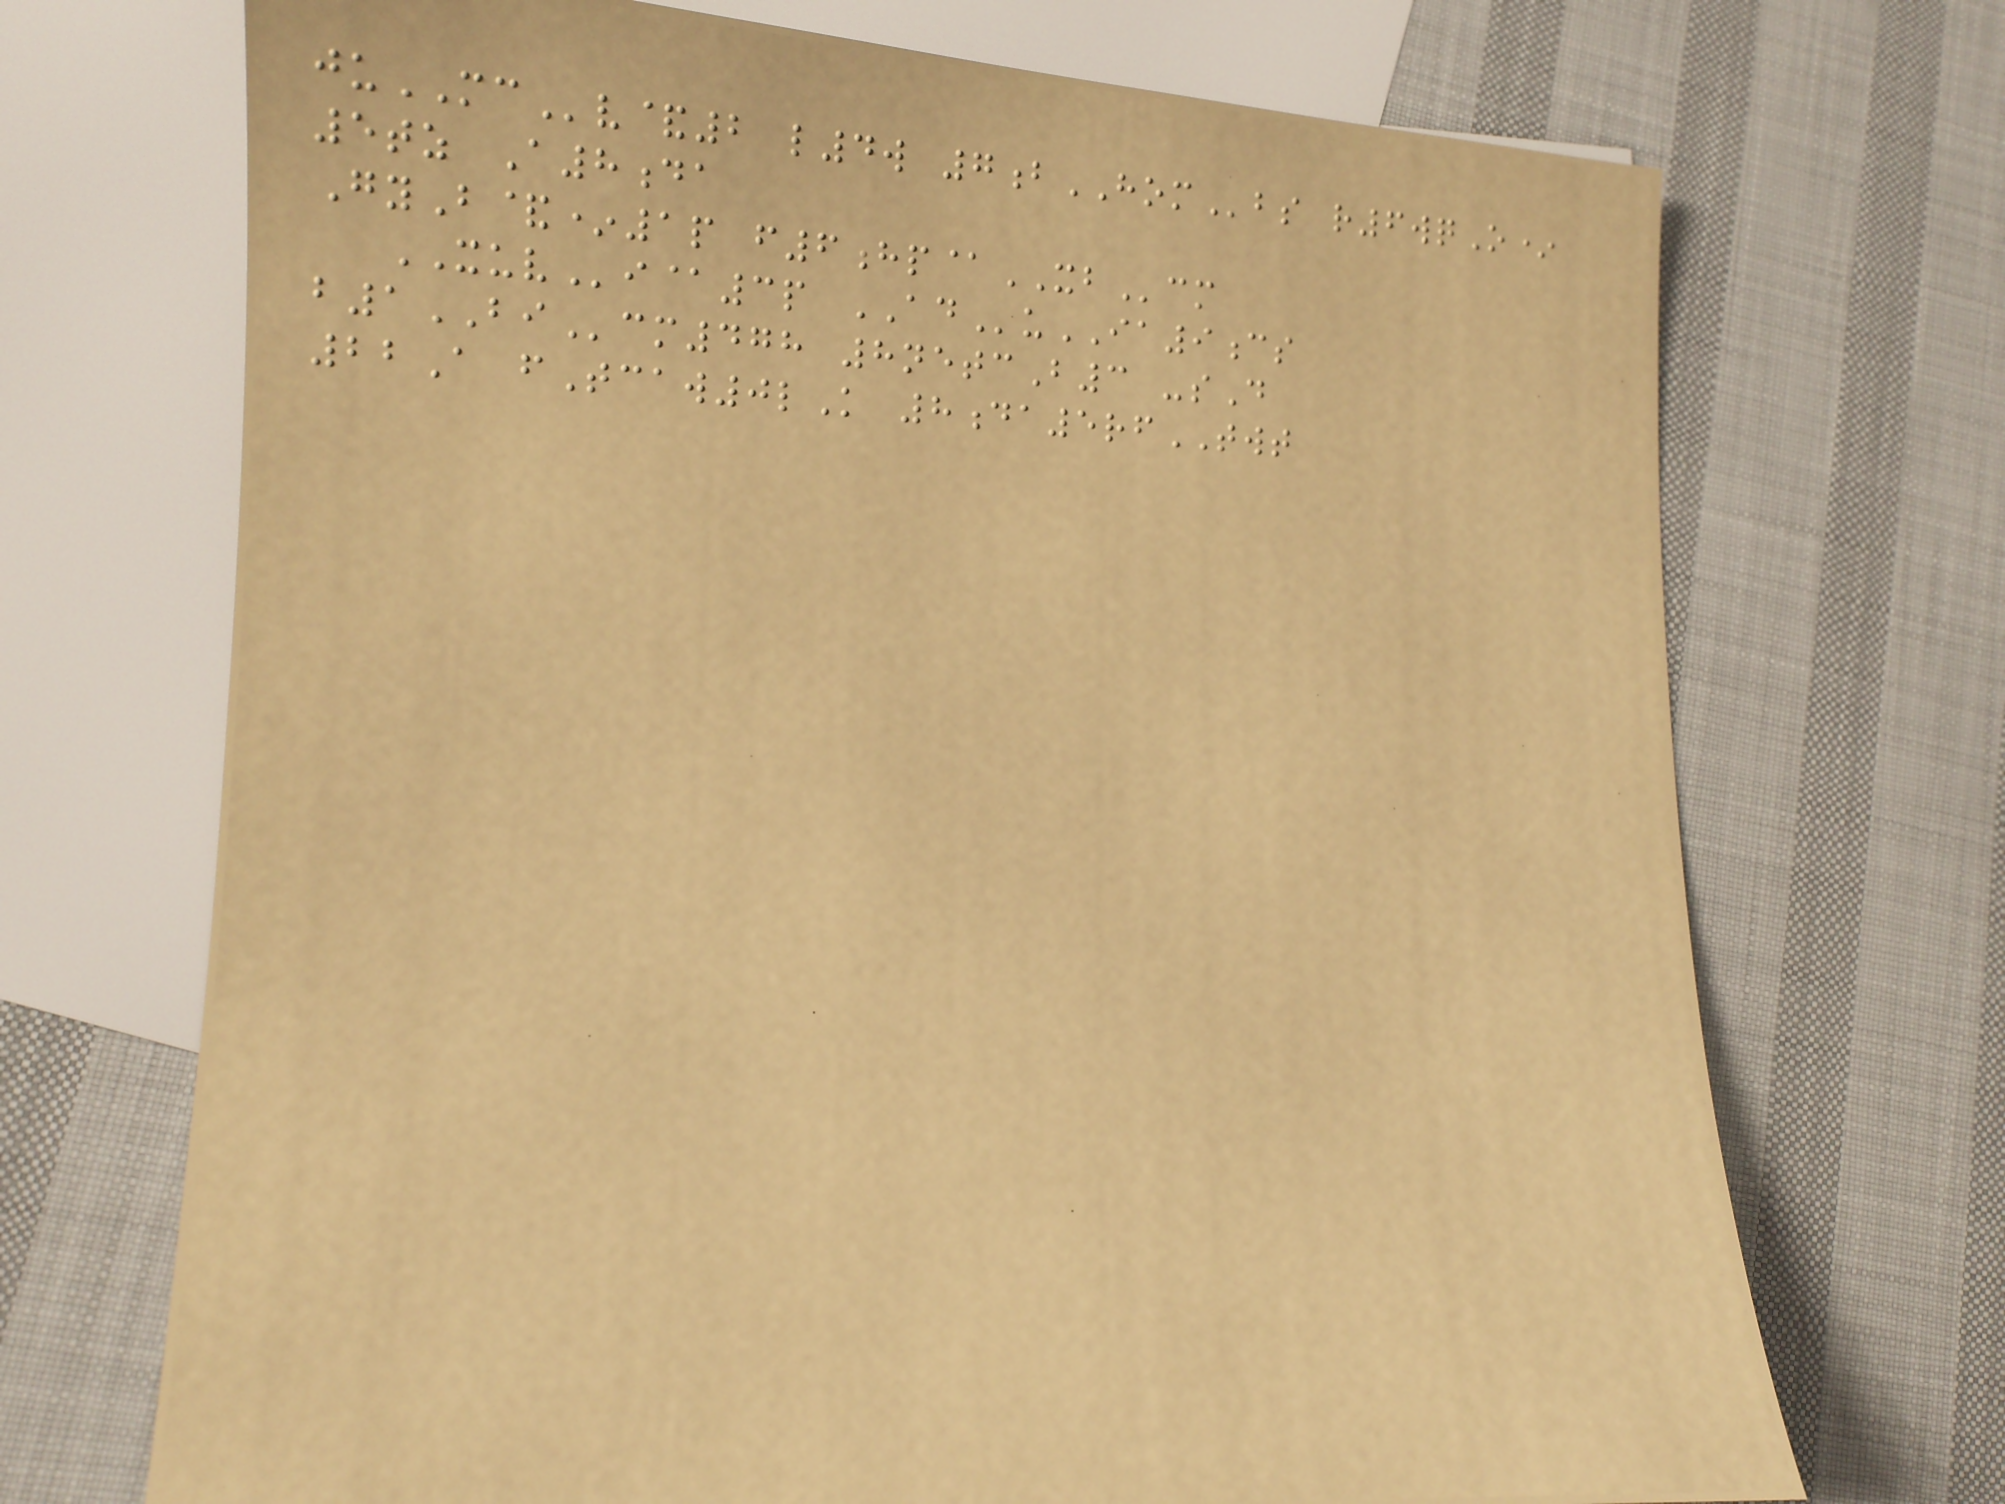juMCv&2 l4w 7bHOMbs r6wqO*
5tz A8da
GyB&*1p f6hp@XBcm
XUVi@3p ADuIA9cs
b1BIcm478 8netcB3 -sD
22A fTcaw0lK 8da5rfTWT
